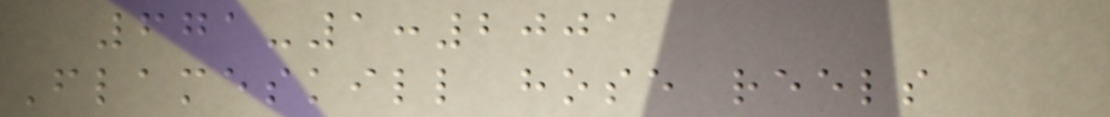671-1:2001
Flameskill hose reels
